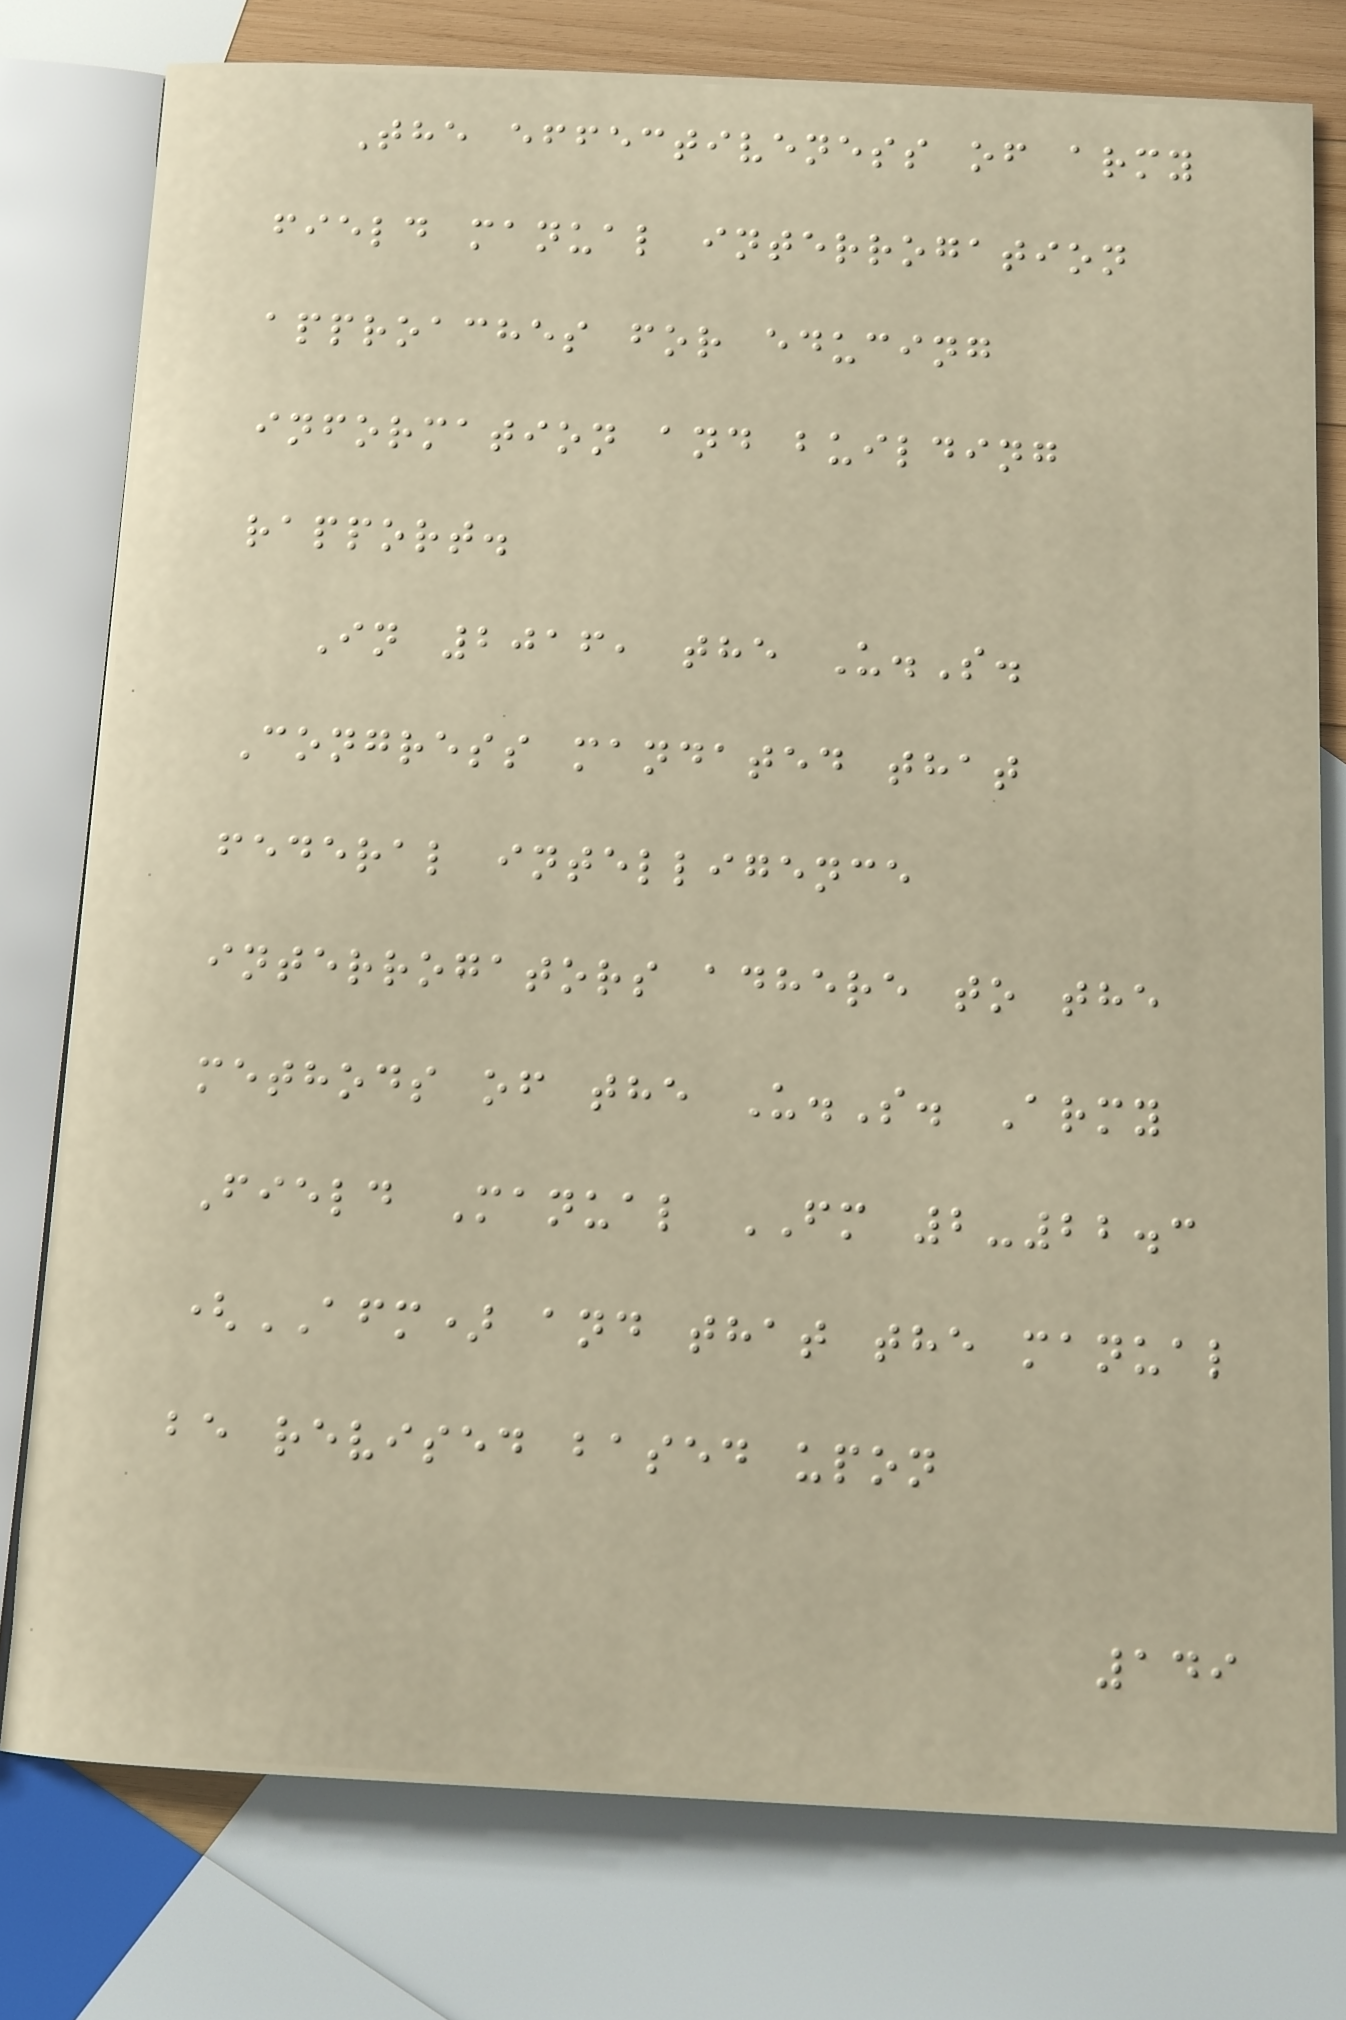The effectiveness of army
field manual interrogation
approaches for educing
information and building
rapport.
In 2016, the U.S.
Congress mandated that
federal intelligence
interrogators adhere to the
methods of the U.S. Army
Field Manual FM 2-22.3
(AFM) and that the manual
be revised based upon
149
